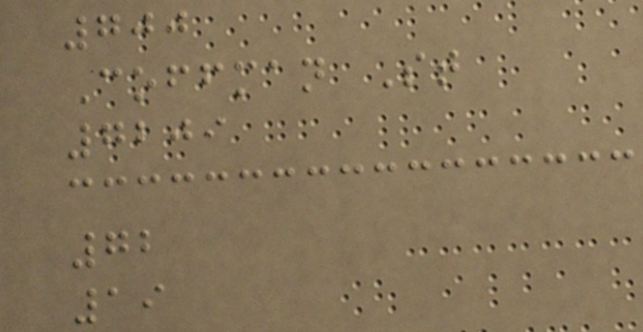700
Coffman St
7209
72
19
